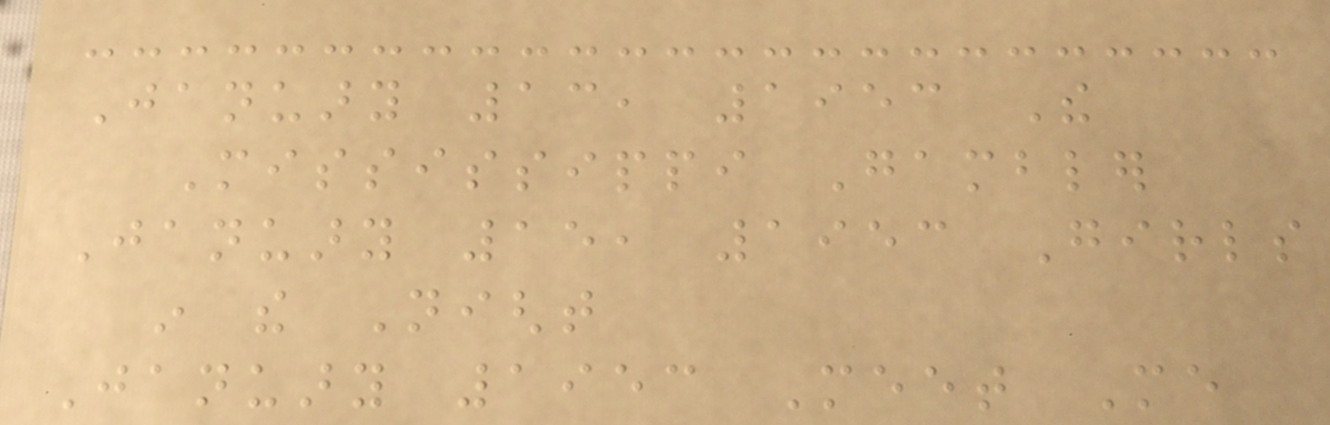January 13, 1953 The
Mississippi Gambler
January 15, 1953 Girls
in the Night
January 1953 Meet Me
